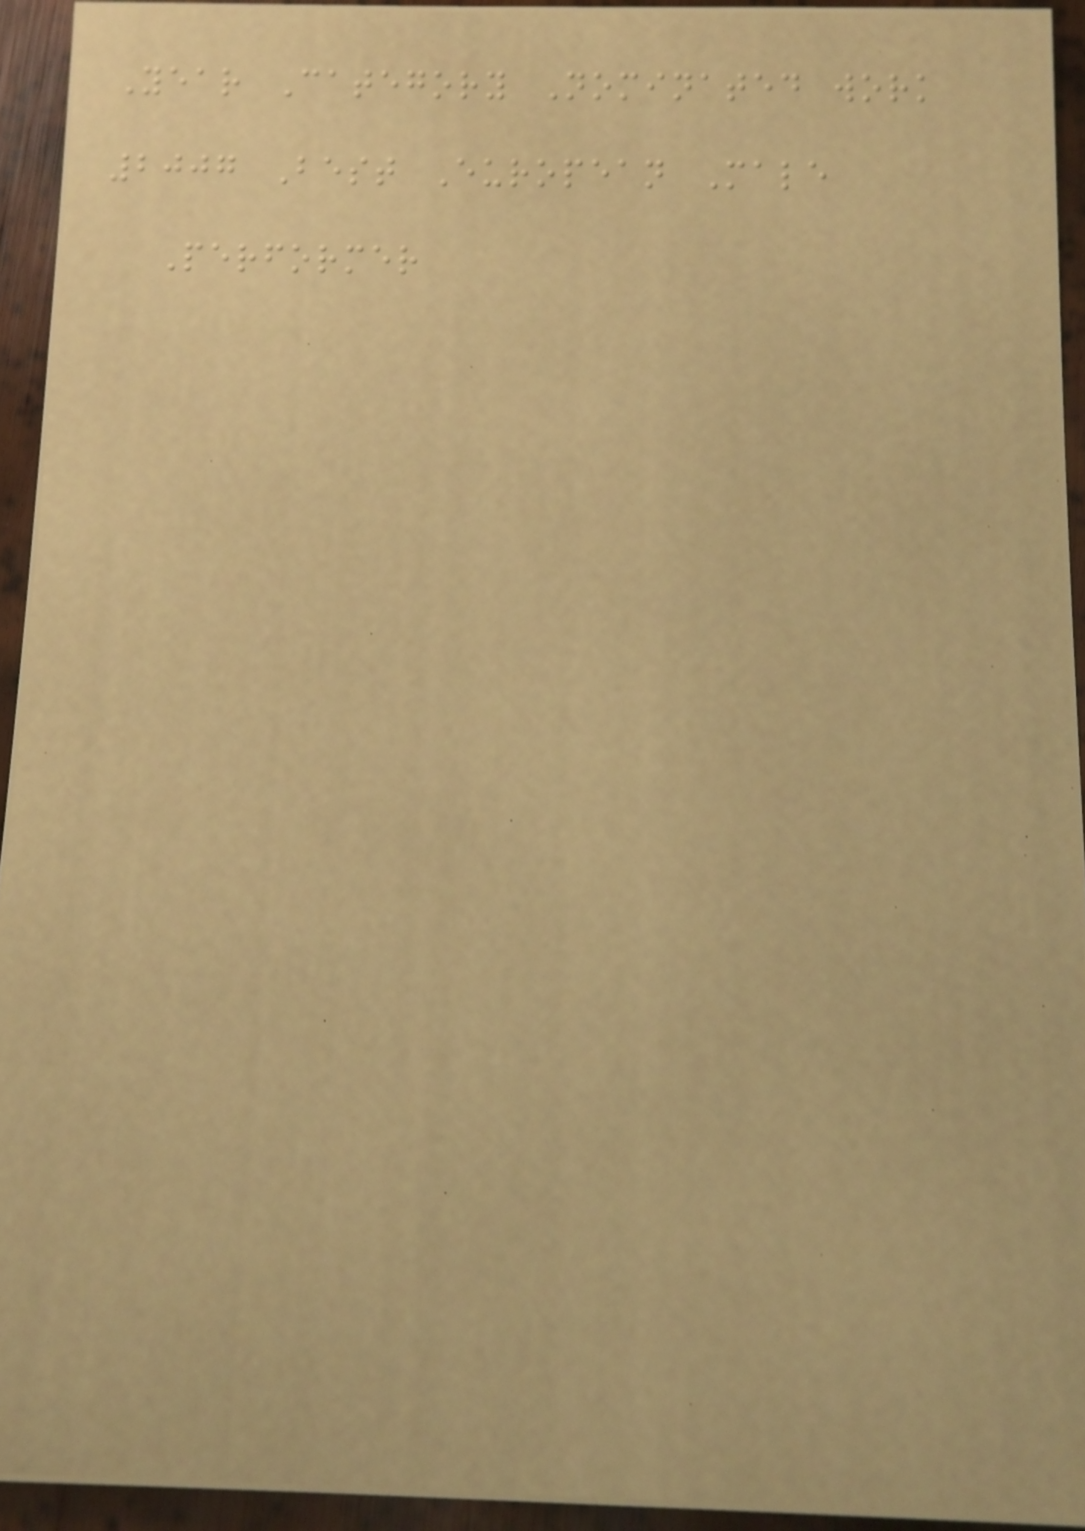Year Category Nominated work
2007 Best European Male
Performer
